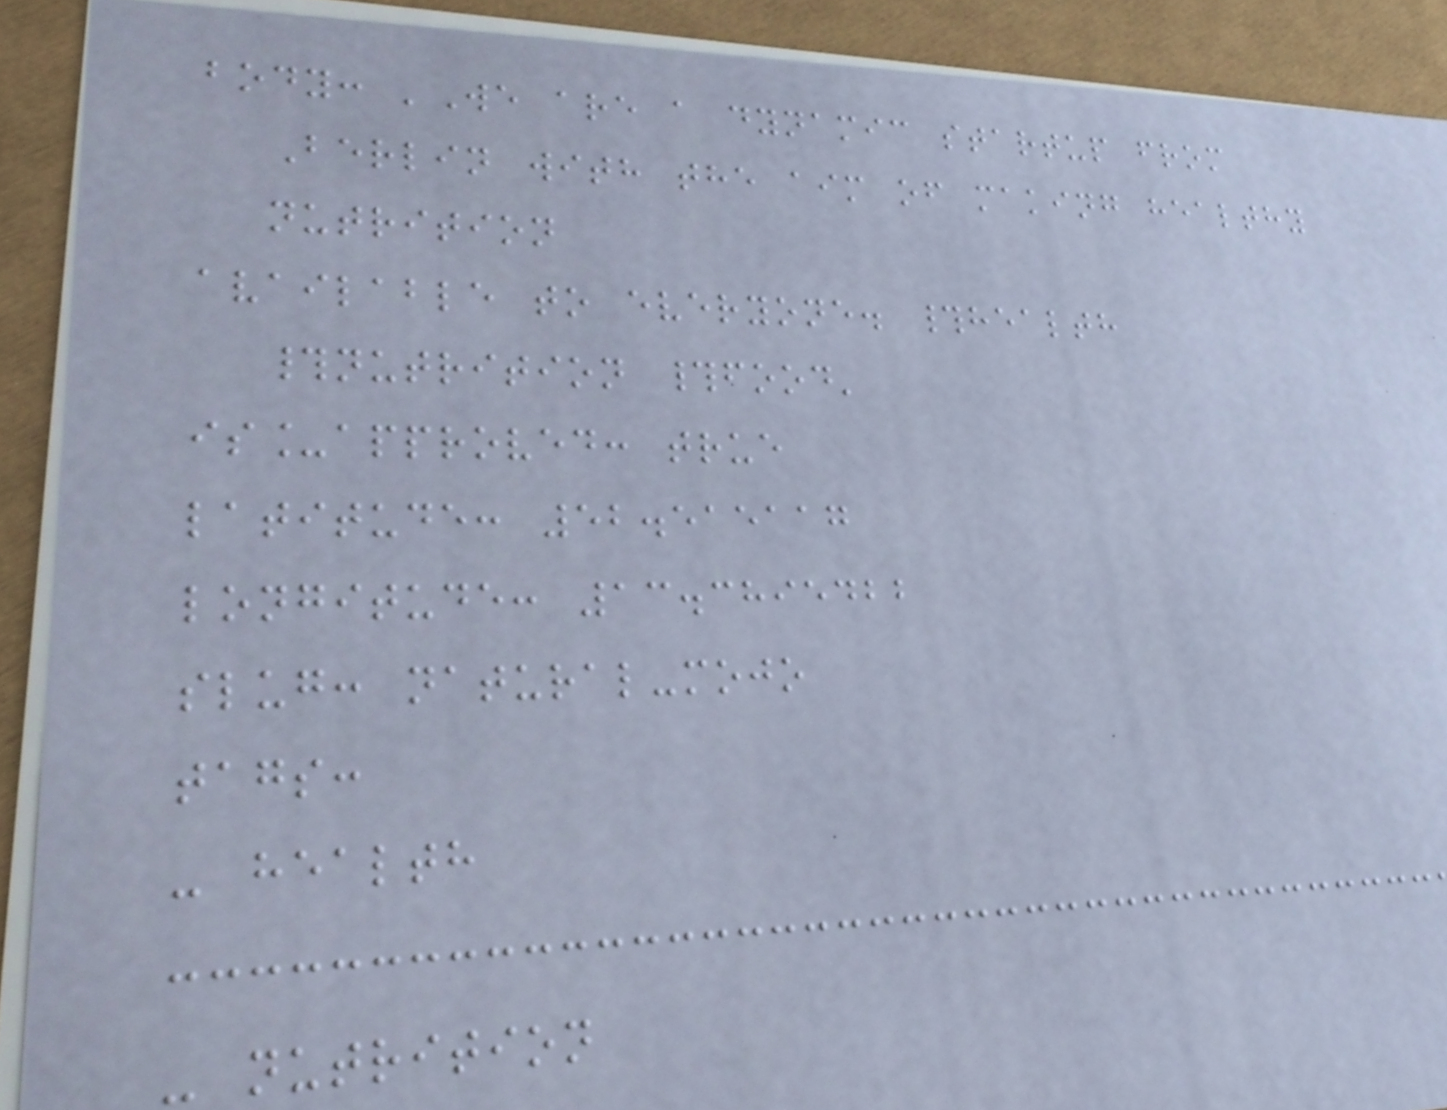body: 'We are a dynamic startup from
Berlin with the aim of making healthy
nutrition
available to everyone. #health
#nutrition #food'
is_approved: true
latitude: 52.515117
longitude: 13.3895422
slug: natural-mojo
tags:
- health
- nutrition
